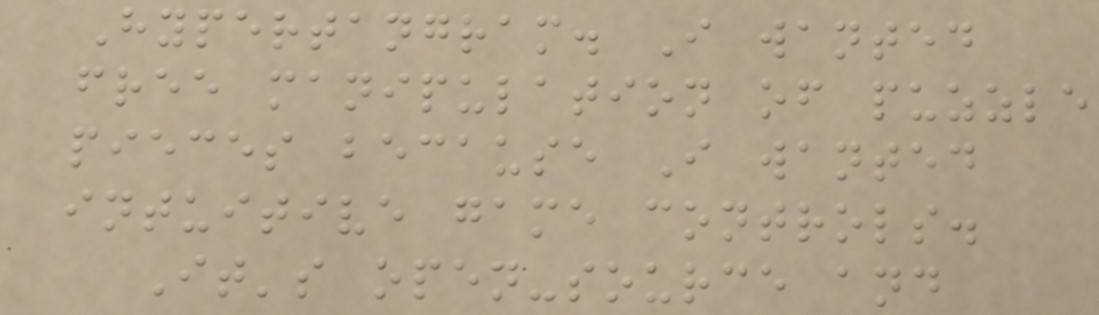Hypertangram. I wanted
free manipulation of puzzle
pieces because I wanted
intuitive game controls.
It's open-source and
